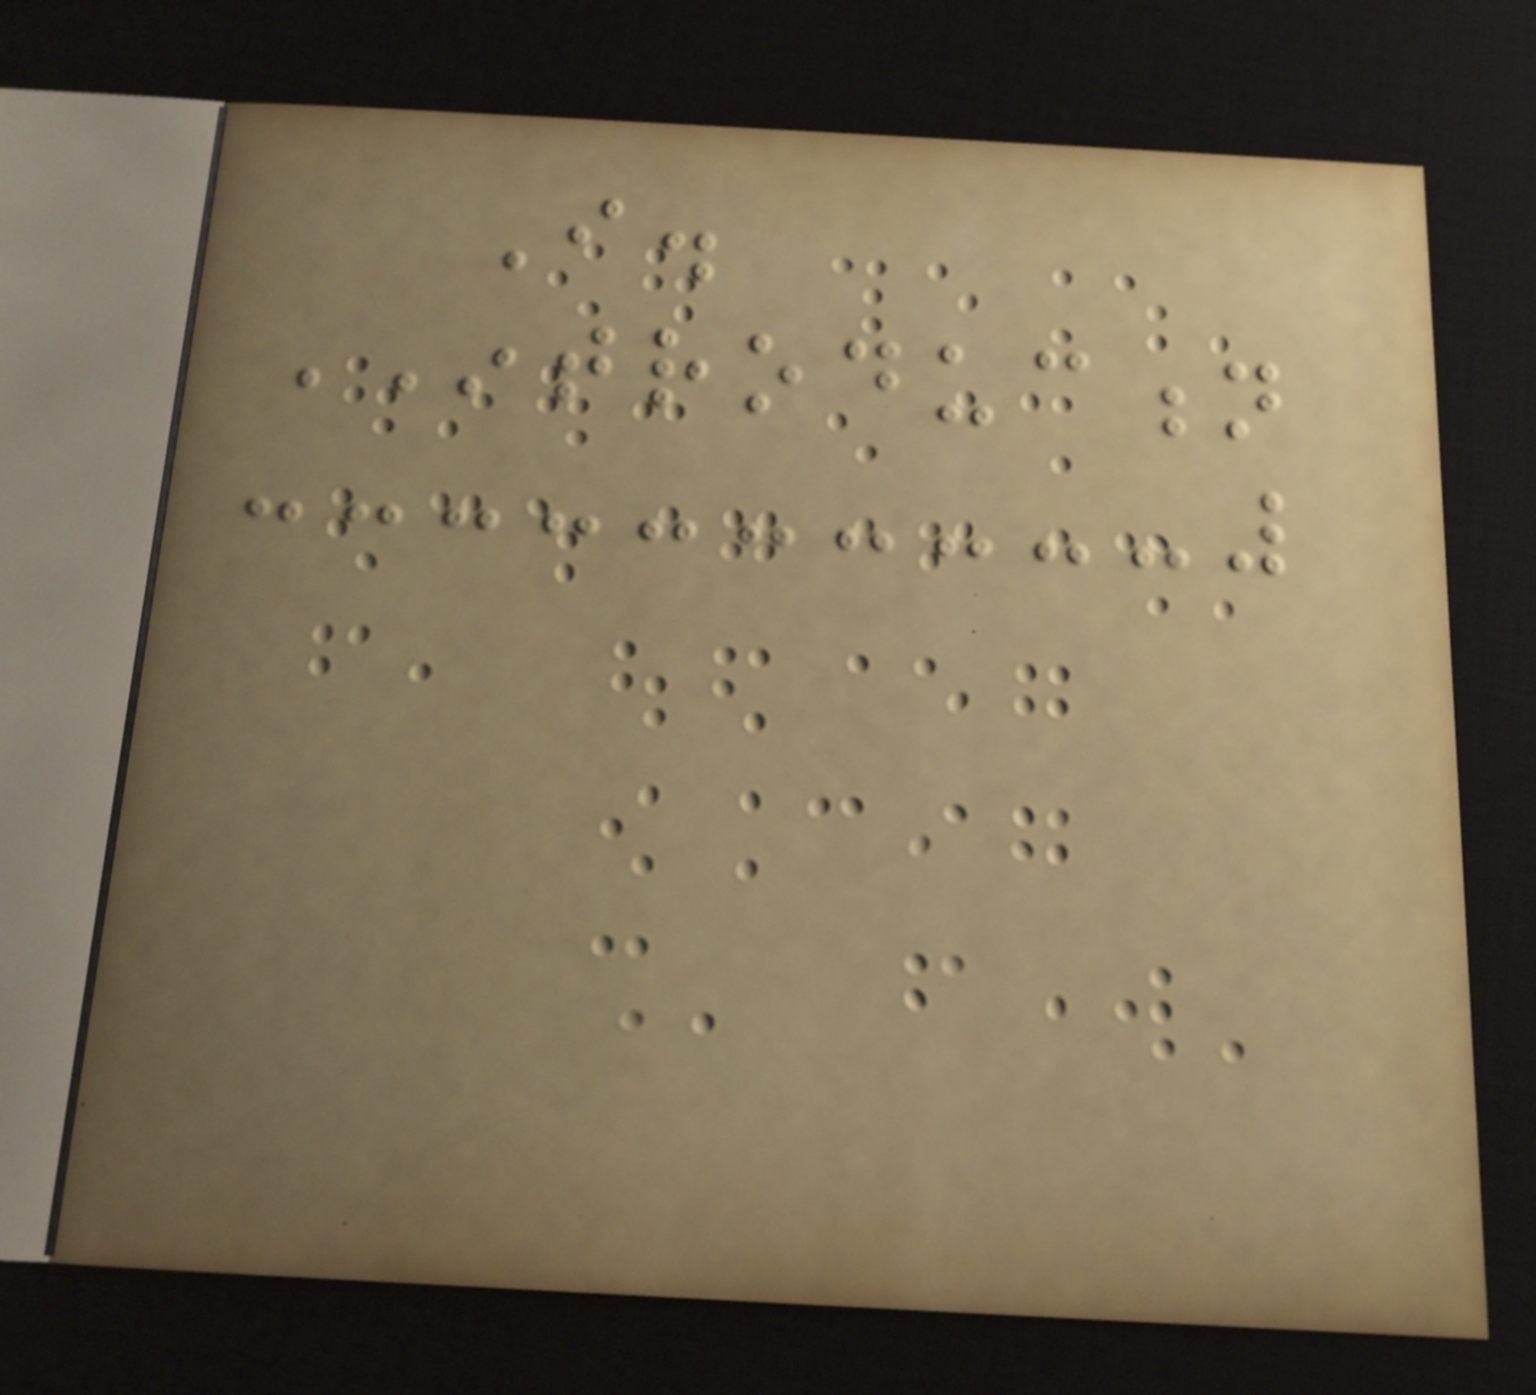I.
INTRODUCTION
